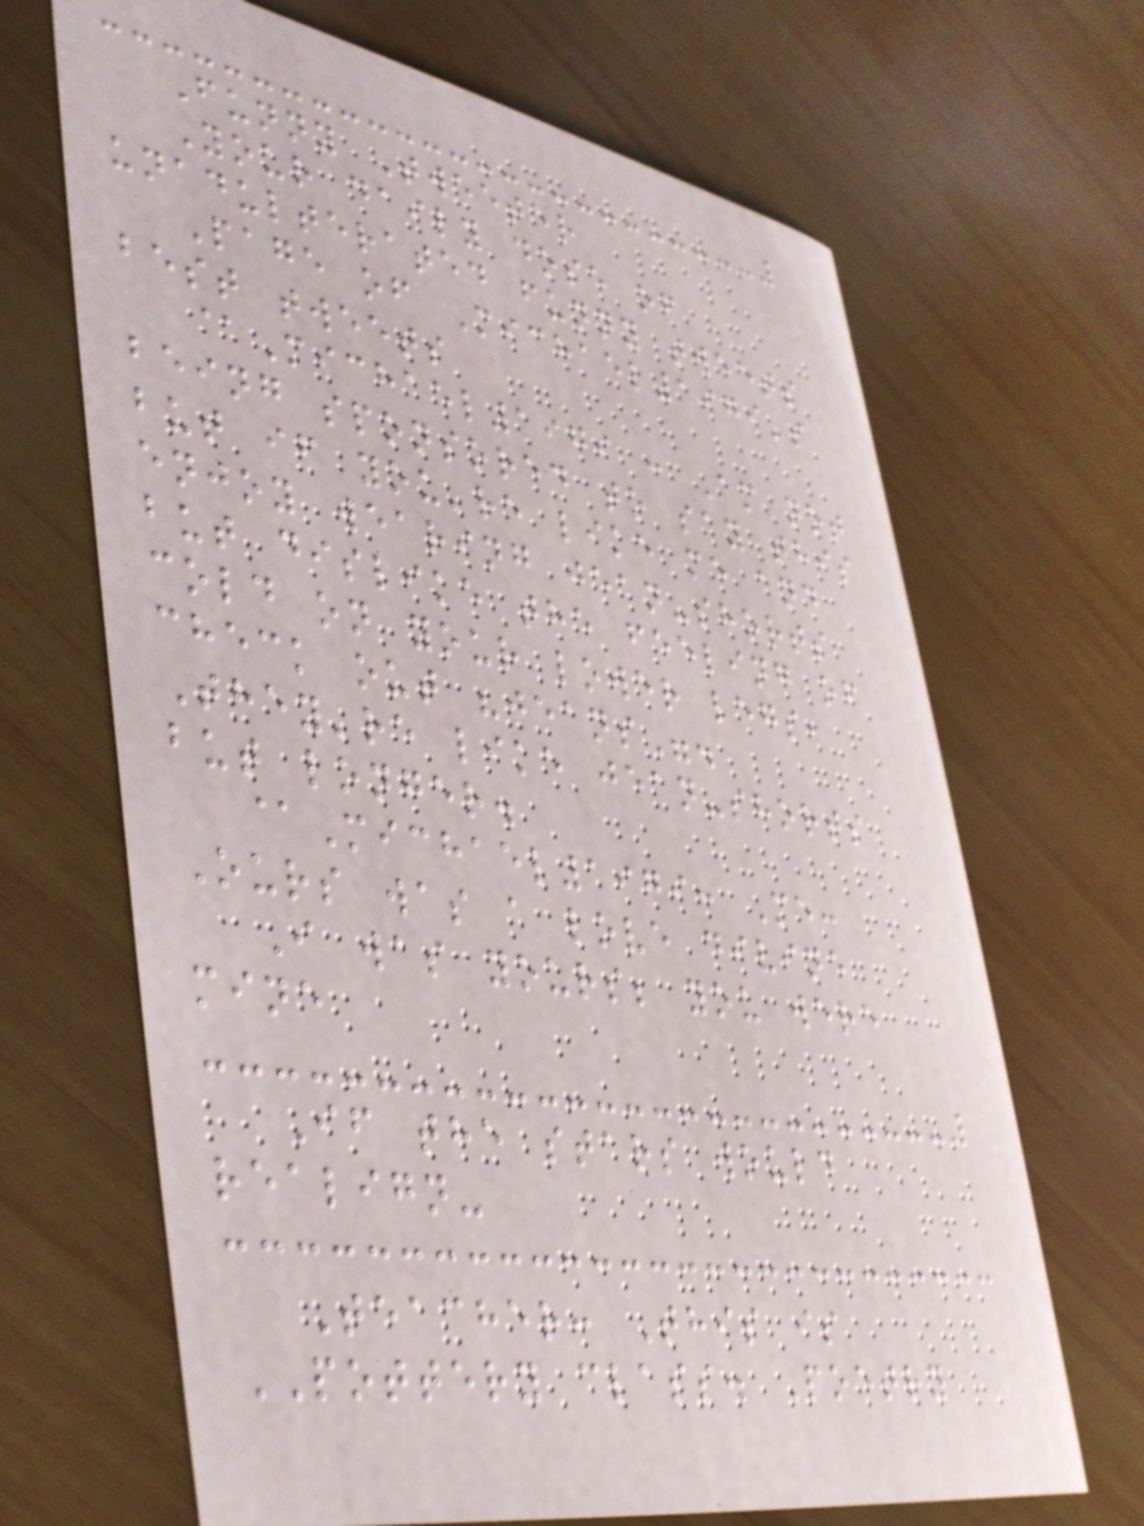Funny Tweeter
Your daily dose of
unadulterated funny tweets
Page of Michael1979's
best tweets
@Michael1979 : Am not
being sponsored to say this
but if you're like me and
enjoy wearing jean-shorts
but dislike the feeling of
cold on your lower legs,
check out "jeans".
They're like jean-shorts
but longer.
@Michael1979: Me:
Ours was a love divine
I was yours; you were
mine
If the stars would
realign-
Teacher: This is
POTTERY class. Poetry
